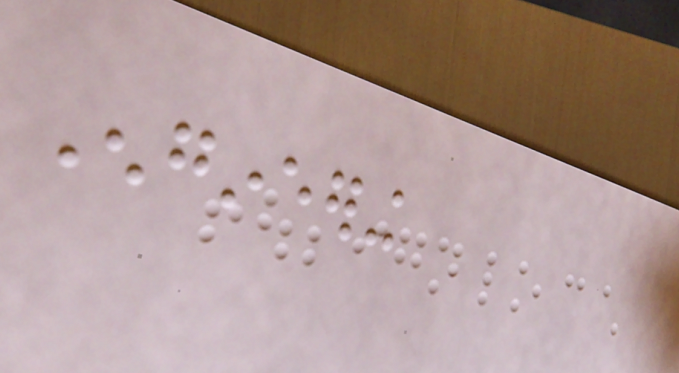Engineering
